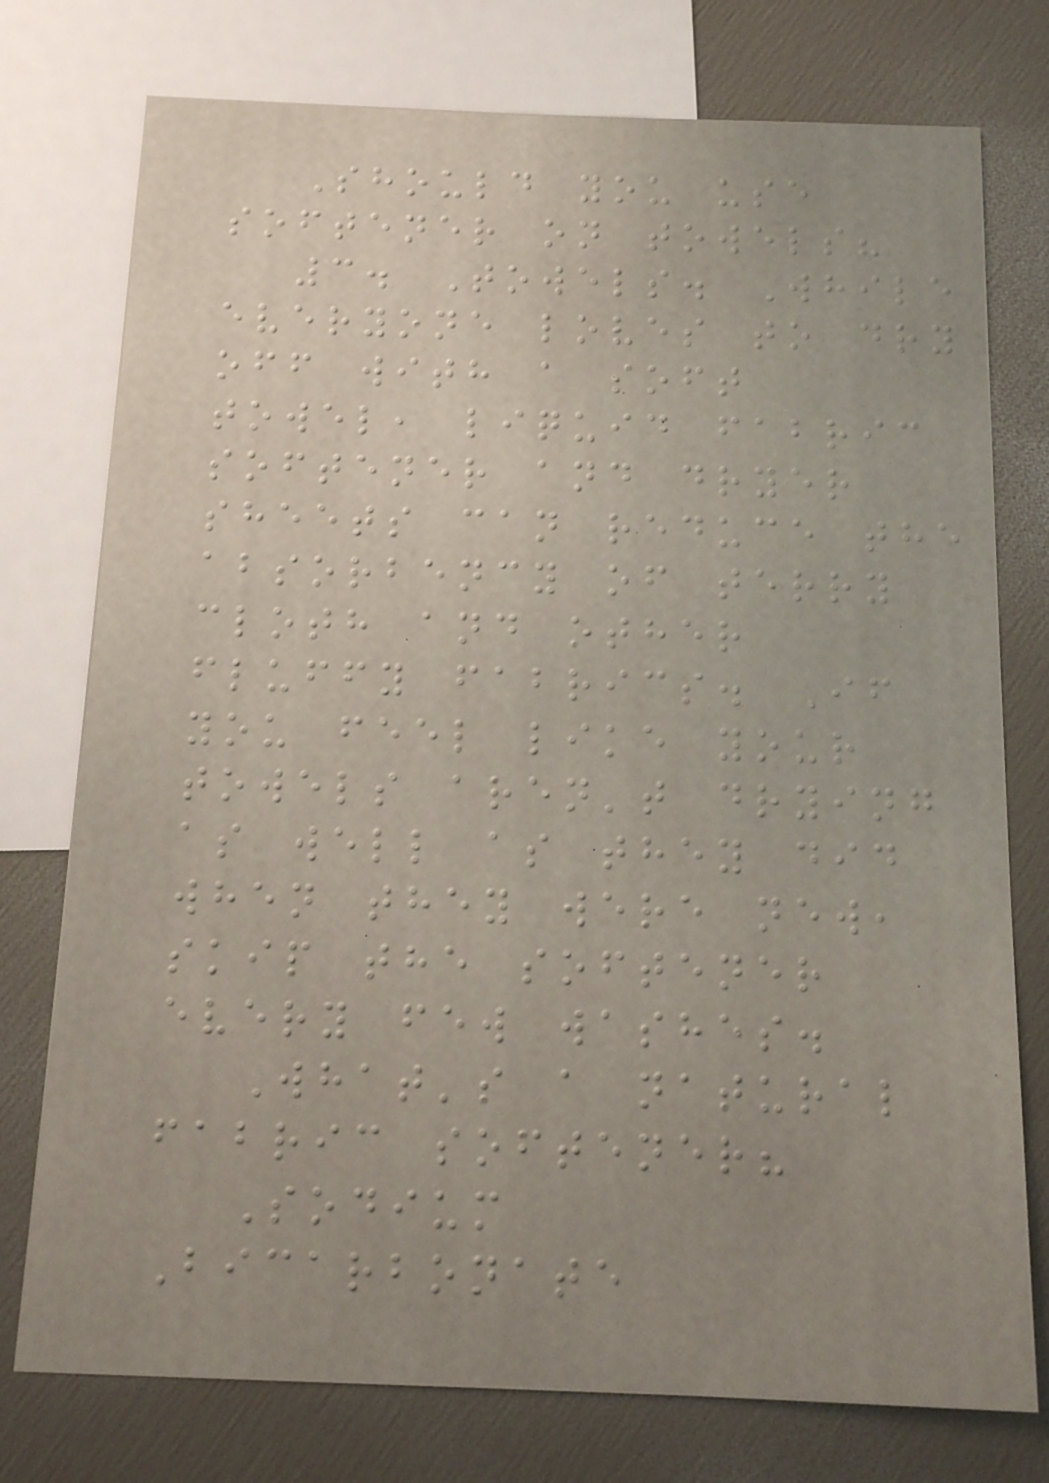Should you use
softener on towels?
3. Towels. While
everyone loves to dry
off with a soft
towel, liquid fabric
softener and dryer
sheets can reduce the
absorbency of terry
cloth and other
fluffy fabrics. If
you feel like your
towels aren't drying
as well as they did
when they were new,
skip the softener
every few washes.
What's a natural
fabric softener?
Sodium
Bicarbonate
